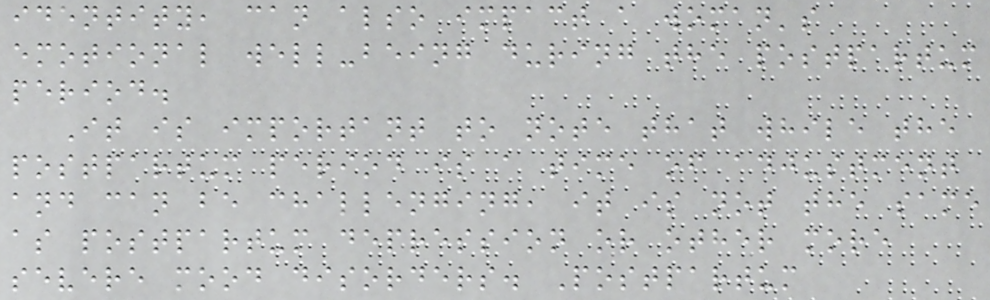identity, can also impact a woman's
emotional well-being during the postpartum
period.
It is important to note that while the
postpartum period is a time of adjustment
and can be challenging, it is not the same
as postpartum depression or other more
severe mood disorders. Postpartum
